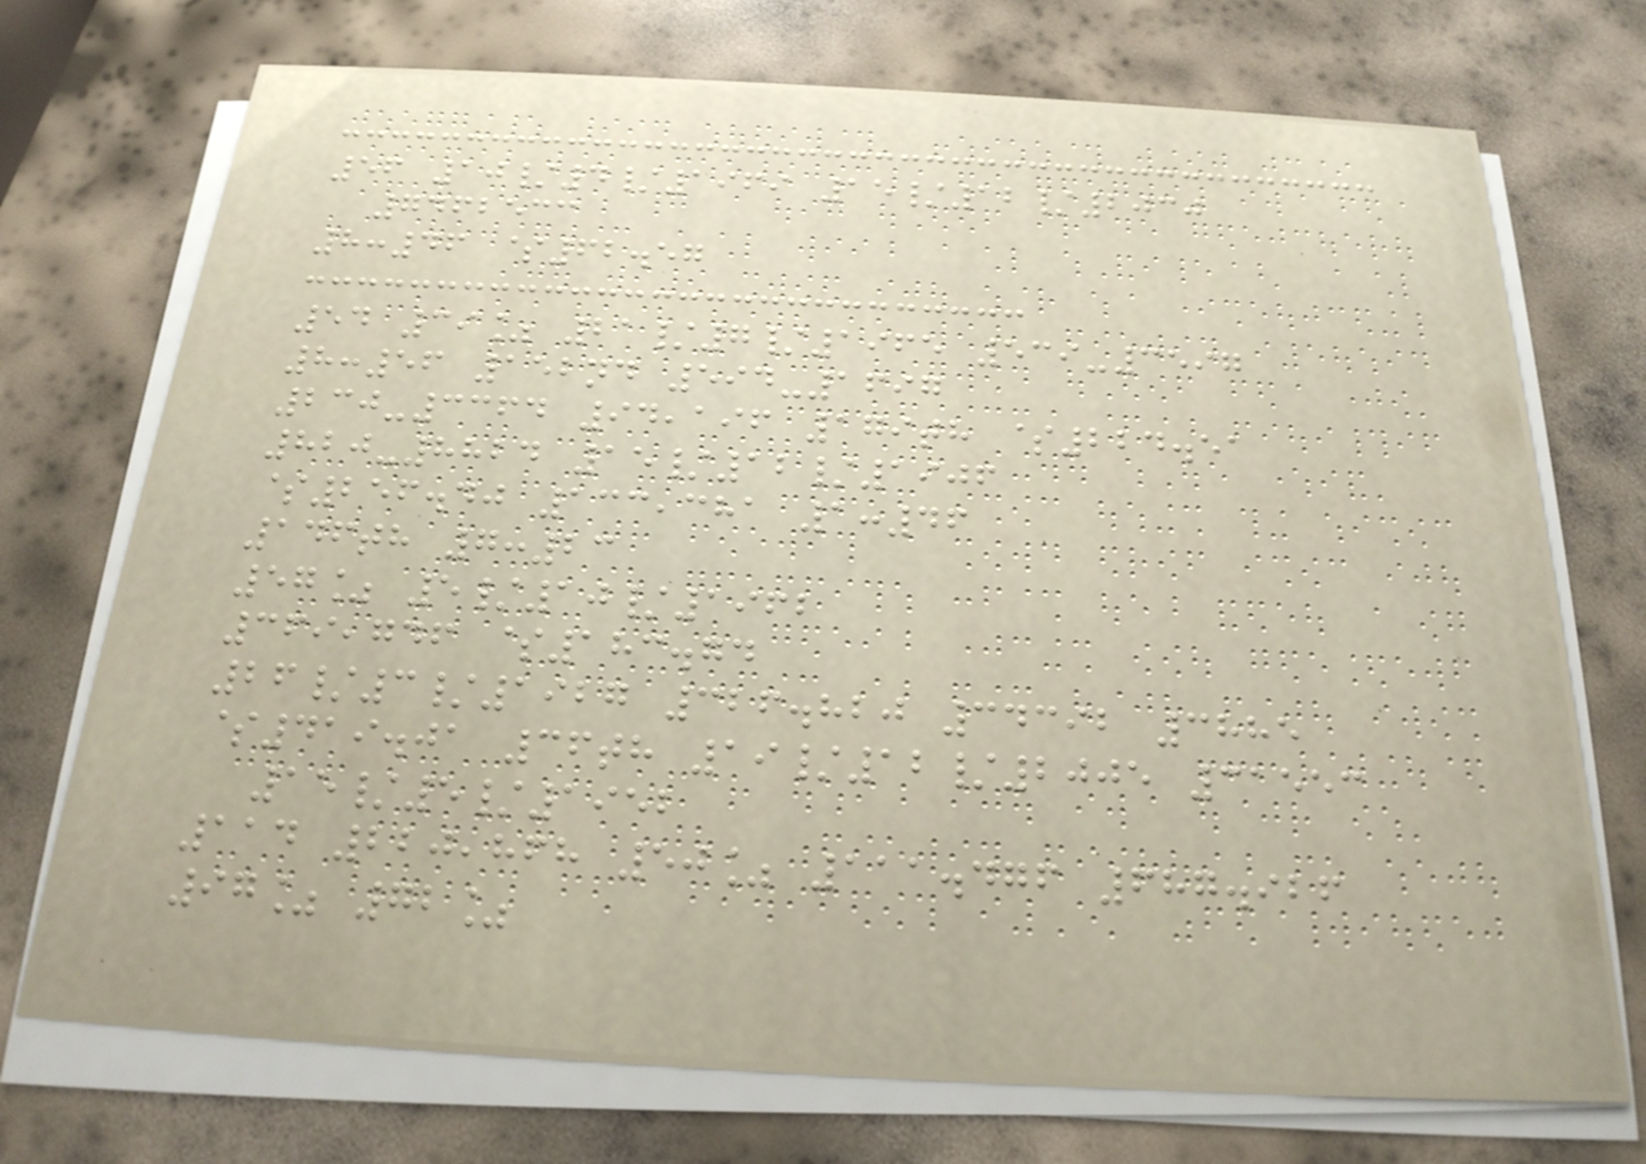56 10/4/1969 15/12/2030
7462533
8:46 $62.57
54 39% 21/7/1965 539-3597
8:56 152nd 594-1697
230-3364 94,196 179th $224.51
820-8824 15/12/1906
$256.40 133,381 1:46
146th 7:23
57% 5/10/1962
369,746 $183.74
26/3/1927 326.820 34392 3885
$419.01 36th 19/12/2005 31553
15/5/1952
114 220,868 50% 111.476 687.926
97% 72%
